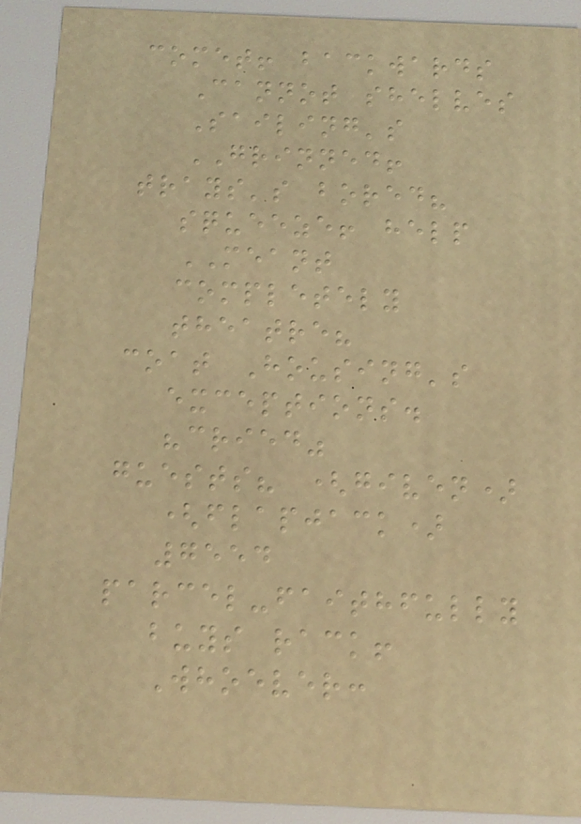comet! backwards
Cannot shelves
Sailing's
GRINNED!
trays's bored?
squeeze! help
MEANT
completely
theatre?
coat Housing's
exceptions.
"cried"
guests? (given)
(flapjack)
7554
parcel-faithfully
buys rack!
Whoever:
